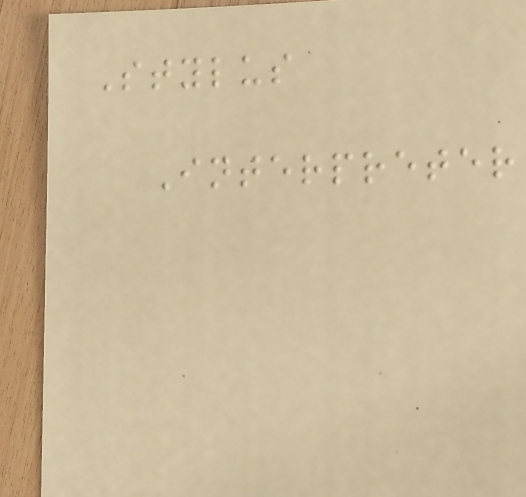Stylus
Interpreter
